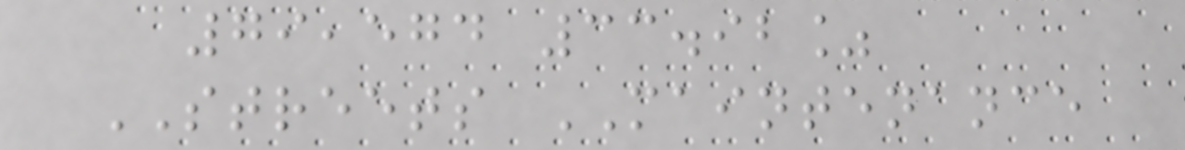79,574 33.92%
STREETS MAINTENANCE
